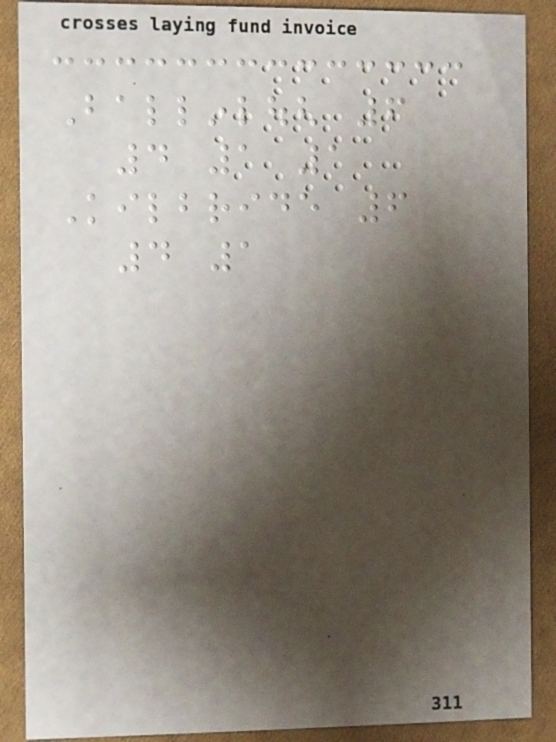Ballinlough 6
4 1 1
Kilbride 6
4 1
